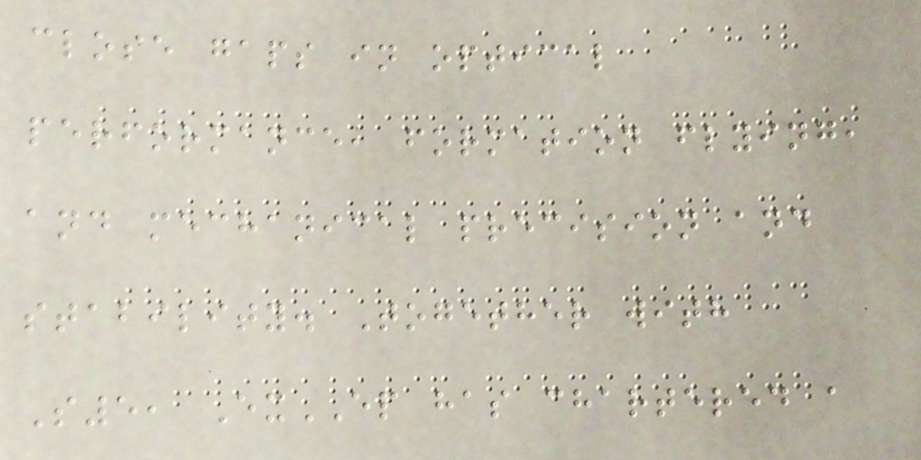close gaps in optical
performance, formation flying,
and mechanical precision and
stability. Together with
S5, ExEP has chartered a
